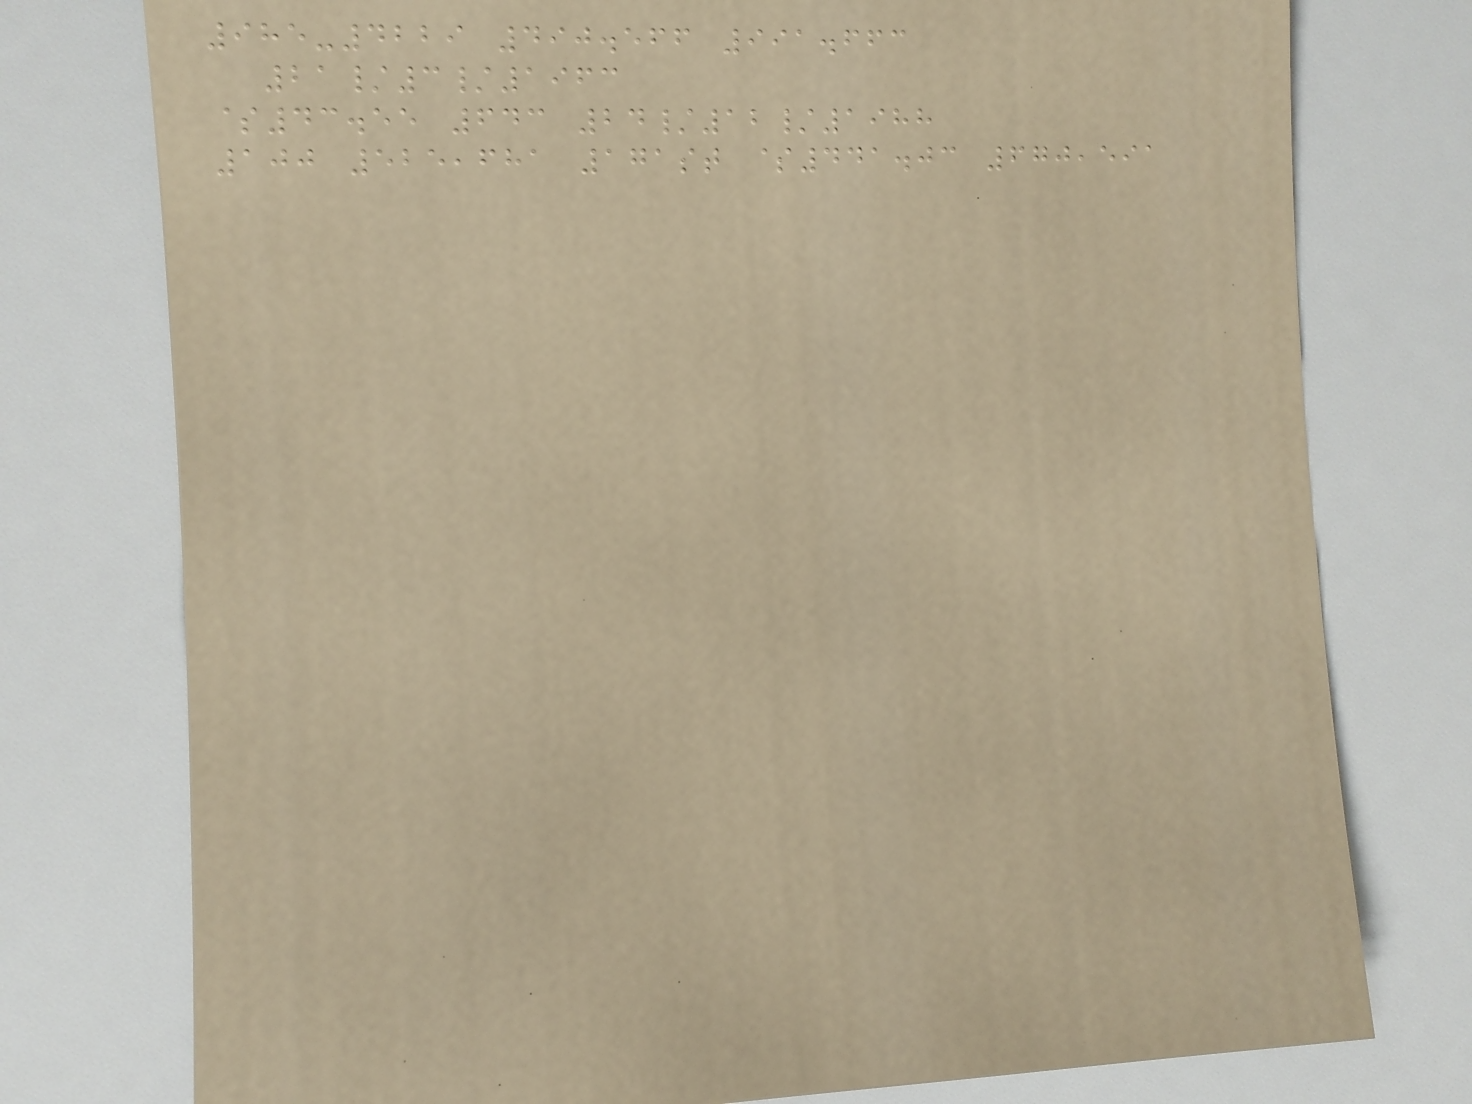985-4229 490.566 991.663
21/3/1963
$43.55 643 24/12/1988
100 525,681 171st $441.03 670,591
